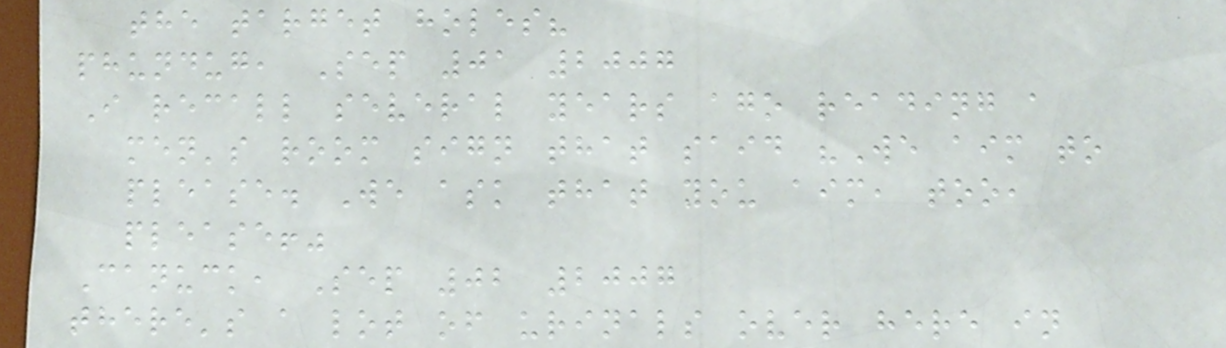the target holes?
phundug, Sep 01 2007
I recall several years ago reading a
men's room sign that said "We aim to
please. We ask that you aim, too,
please!"
Canuck, Sep 02 2007
there's a lot of urinals over here in
